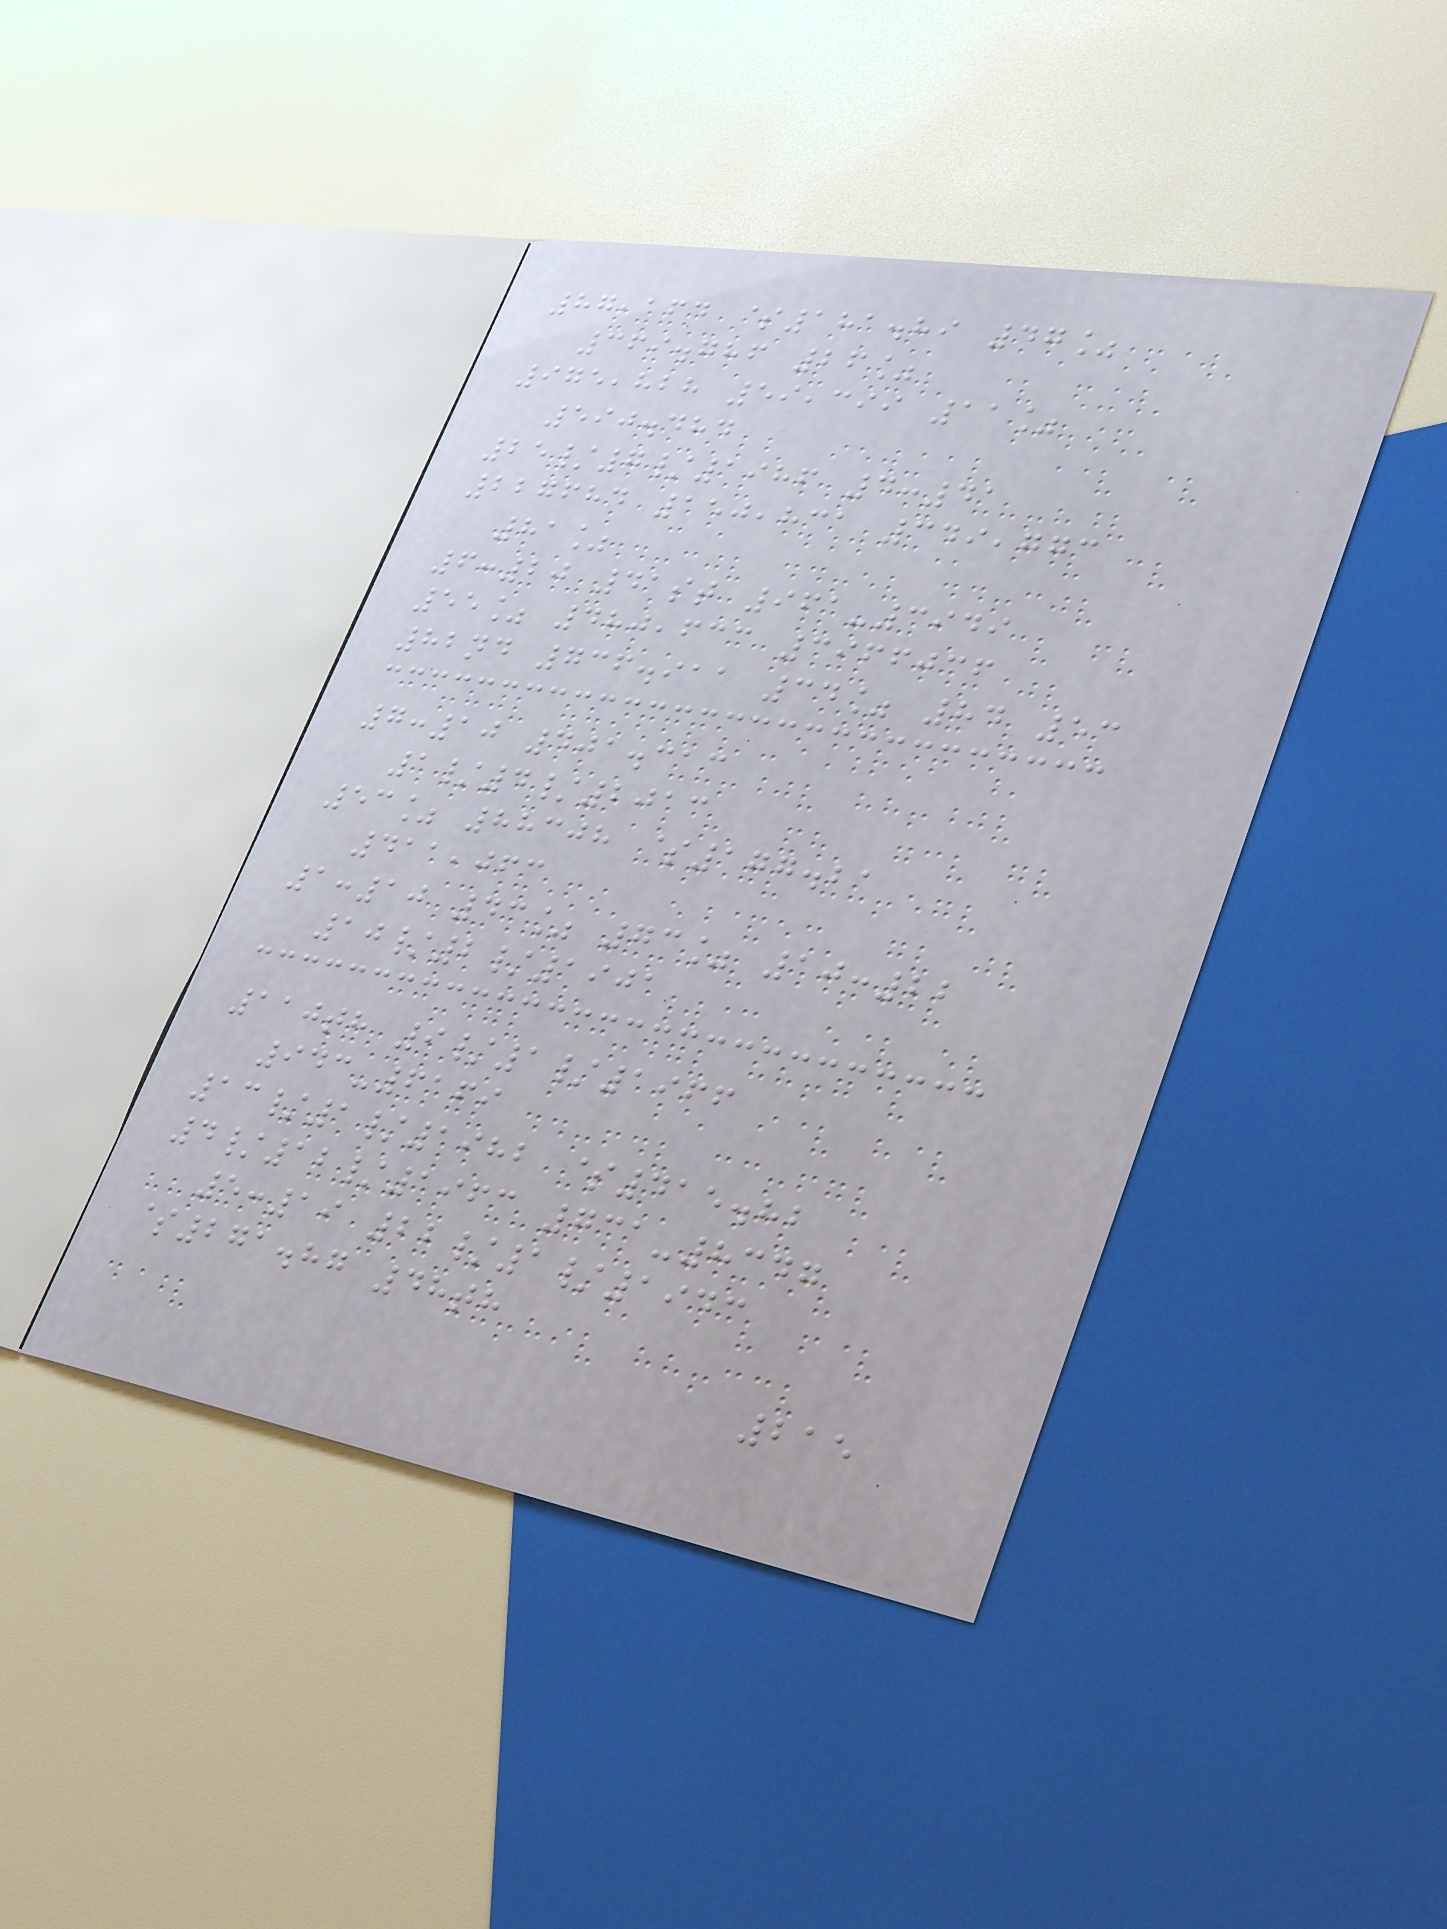87,164 $181.89 47%
369.786 26%
975,828 59,399 11%
590.484
25/7/1986 4:41
227684 150,831 349,773
81%
6:20 41st 961-3949
55% 480,633 3966036
82nd 736.911 34% 84 53
7:10 401.313
1/4/2013
53% 88308 $177.21
411,063
1:10 43% 73% 10:22
10/2/1901
110th 9/1/1966
943-6169
13/1/1982 $415.82
4/12/1963 731-8347
5:19 22/1/1943
$271.87 48th
215
